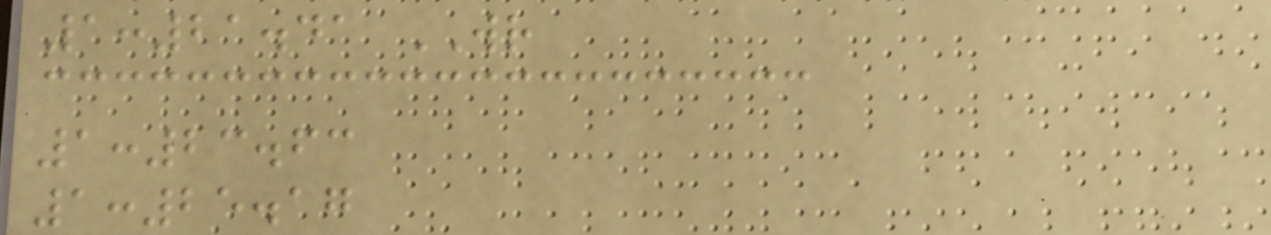1:21.41 WR
1:23.63
1:25.17
